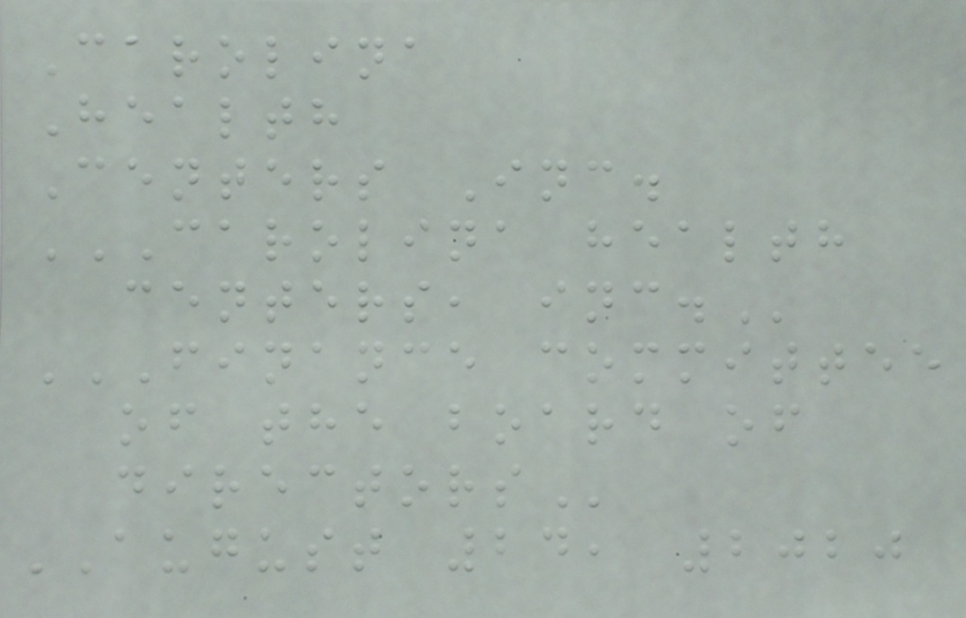Carolina
Health
Centers Inc.
CAROLINA HEALTH
CENTERS, INC.
FINANCE COMMITTEE
OF THE BOARD OF
DIRECTORS
AUGUST 24, 2020
